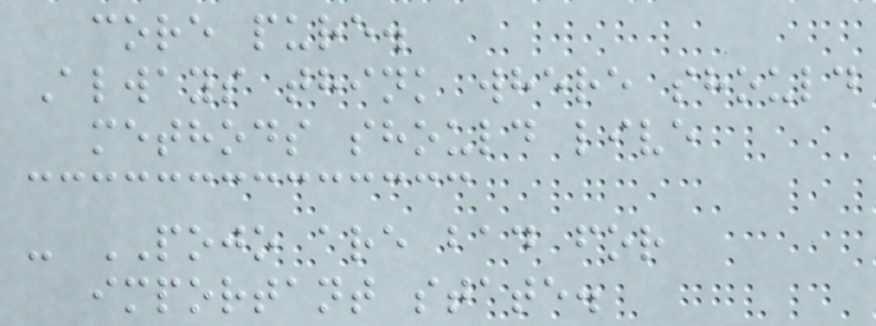core pure.
Always think where should
methods should live
- POJO are bad for
important state.
